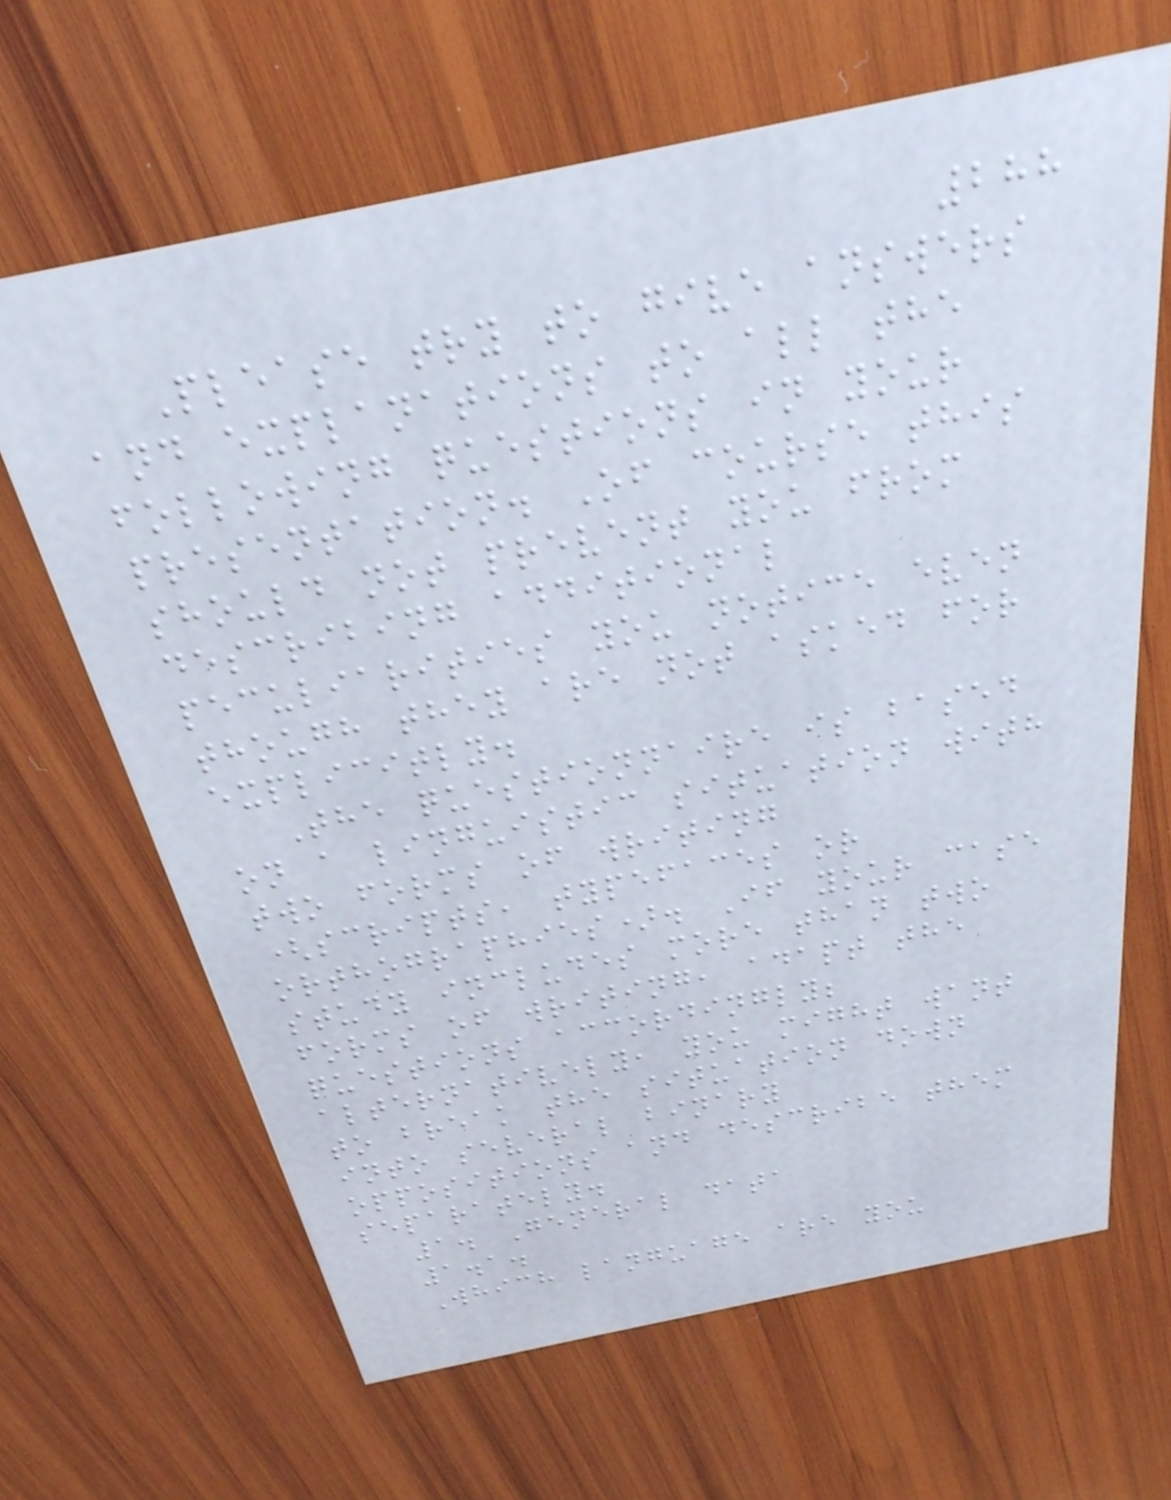288
Please try to give answers
and explanations to all the
following questions in your
presentation. Of course this
should not prevent you from
describing additional
peculiarities you notice even
though they are not asked for
explicitly.
The questionnaire is based
on a linguistic situation with
two forms of writing
(scripts, typefaces or
orthographies). If your case
study includes more than two
forms of writing, adapt the
questions accordingly;
alternatively, you might want
to break the situation down
into several binary
oppositions and describe them
separately.
1. General data
1.1.
Which language are you
